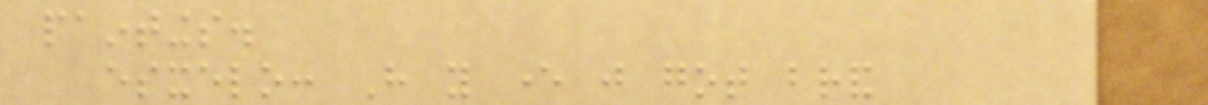paintings.
esxelo: Have you ever just got brand
